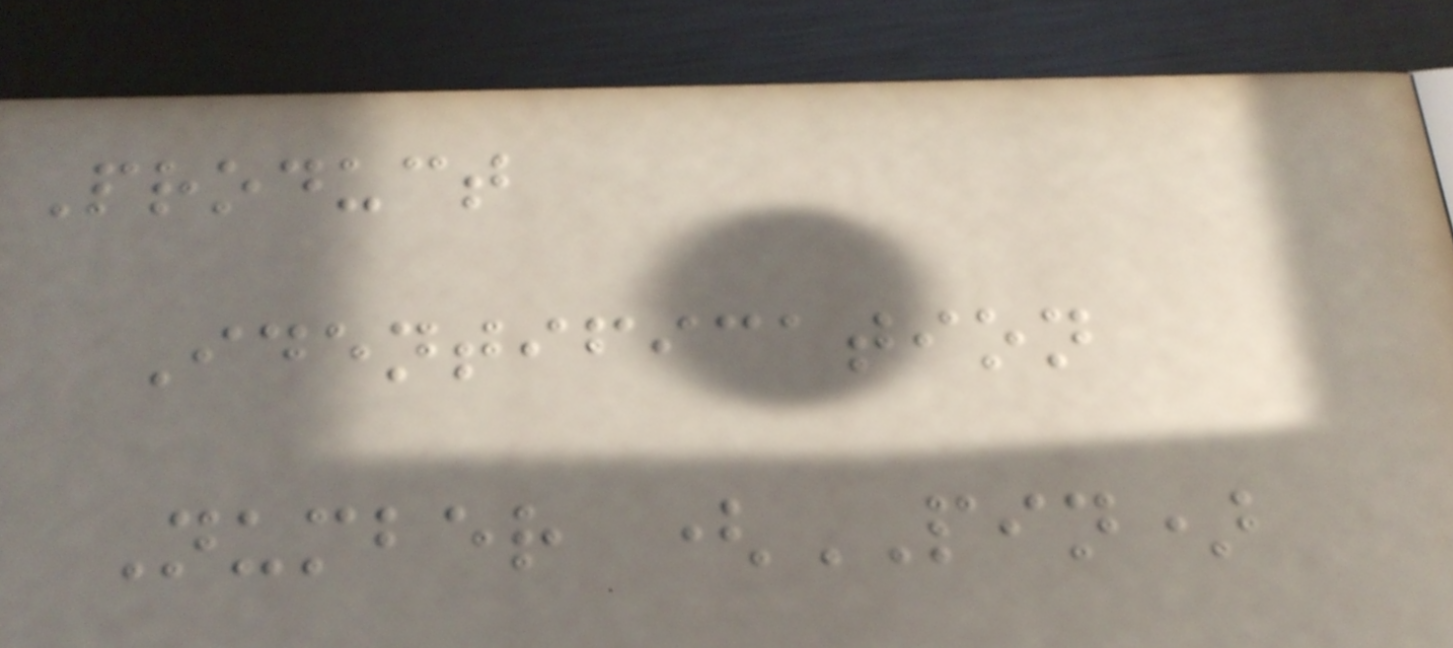Product
Identification
Number (PIN)
